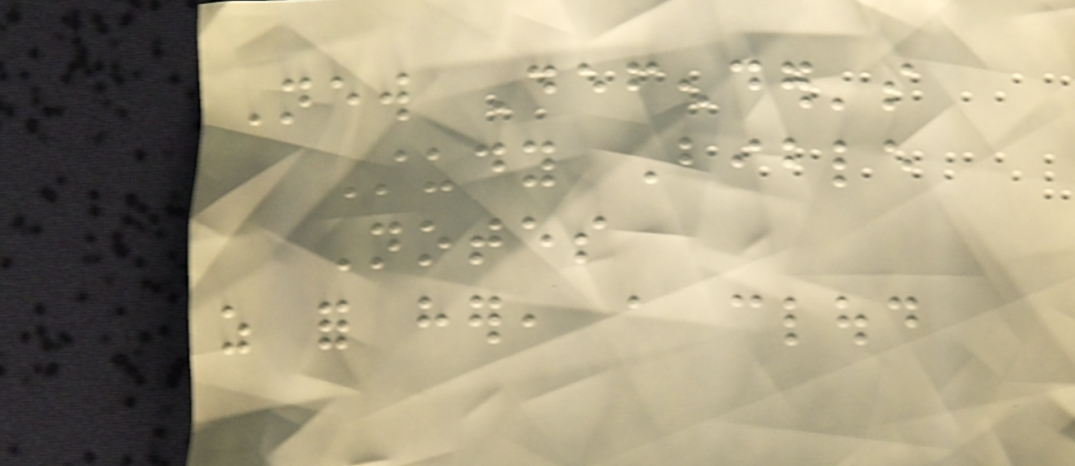New Defender's
Study Bible
Notes
as for her, a cloud
